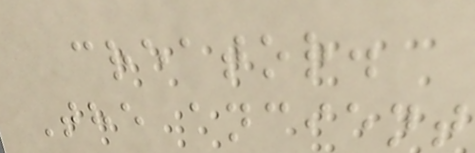creator.
The ancient
